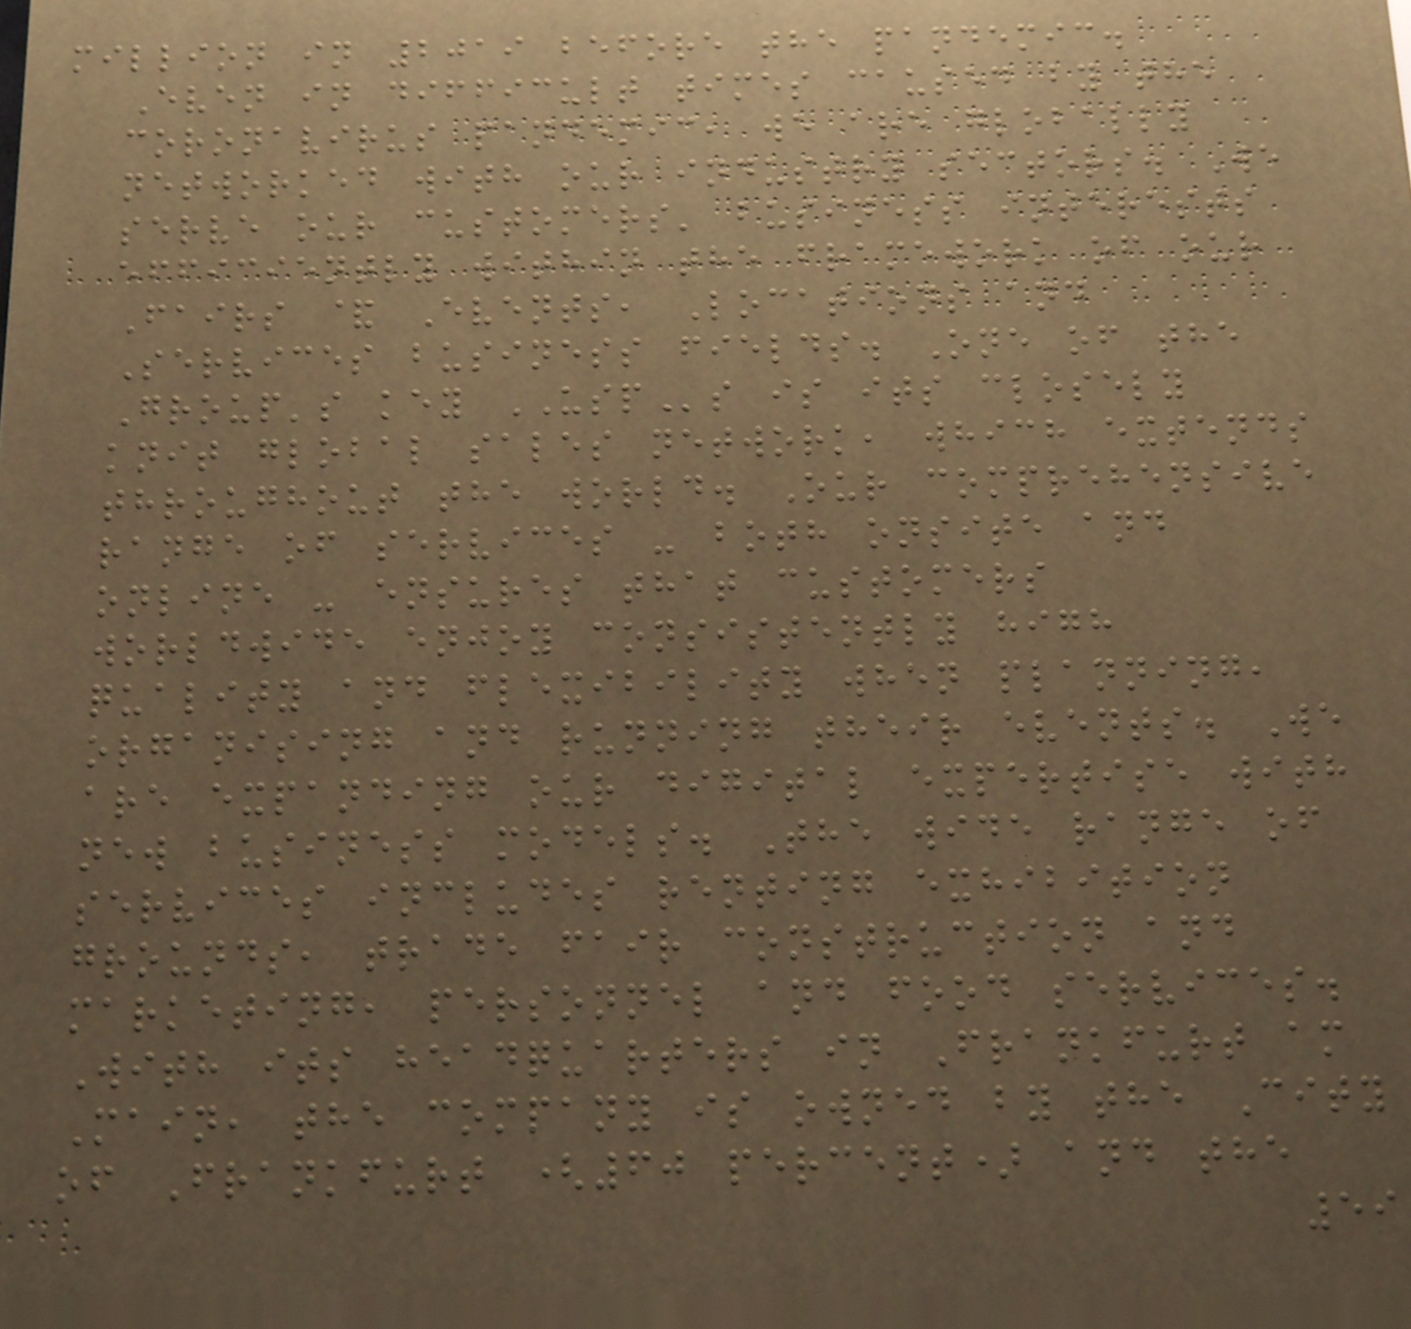million in 2019 before the pandemic.
Even in difficult times caused by the
coronavirus pandemic, we are globally
networked with our industry sectors. We
serve our customers' business interests
efficiently within the framework of our
Fairs & Events, Locations and
Services business fields. One of the
Group's key USPs is its closely
knit global sales network, which extends
throughout the world. Our comprehensive
range of services - both onsite and
online - ensures that customers
worldwide enjoy consistently high
quality and flexibility when planning,
organising and running their events. We
are expanding our digital expertise with
new business models. The wide range of
services includes renting exhibition
grounds, trade fair construction and
marketing, personnel and food services.
With its headquarters in Frankfurt am
Main, the company is owned by the City
of Frankfurt (60 percent) and the
59
